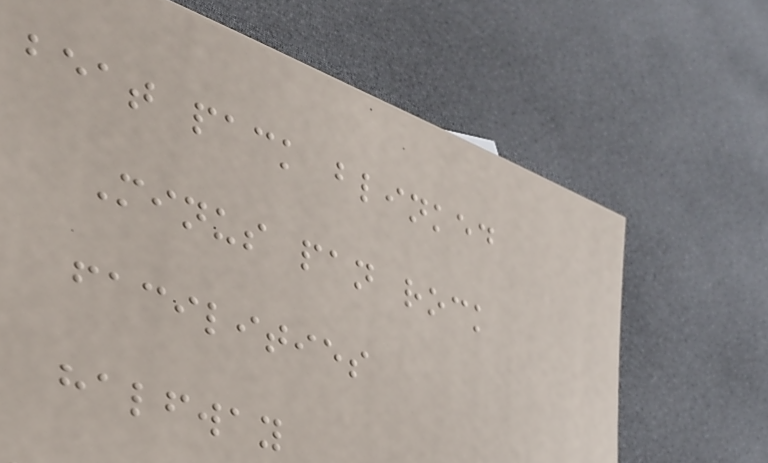beat pack blinked
Minus pan rock
facilities
halfway
